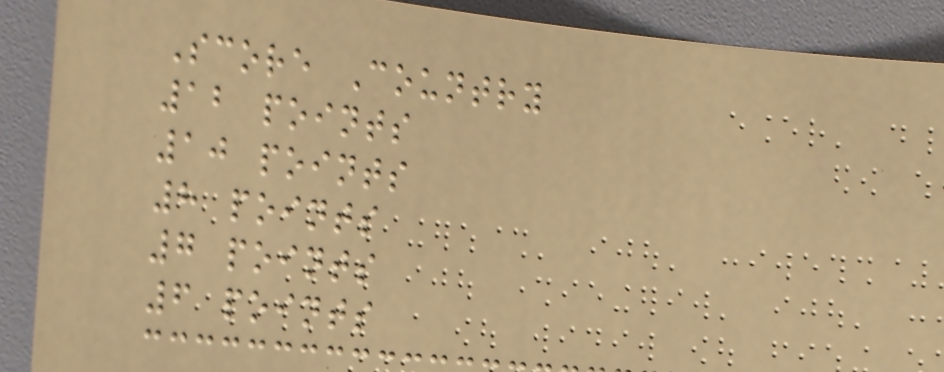Score Country
12 points
10 points
8 points
7 points
6 points
